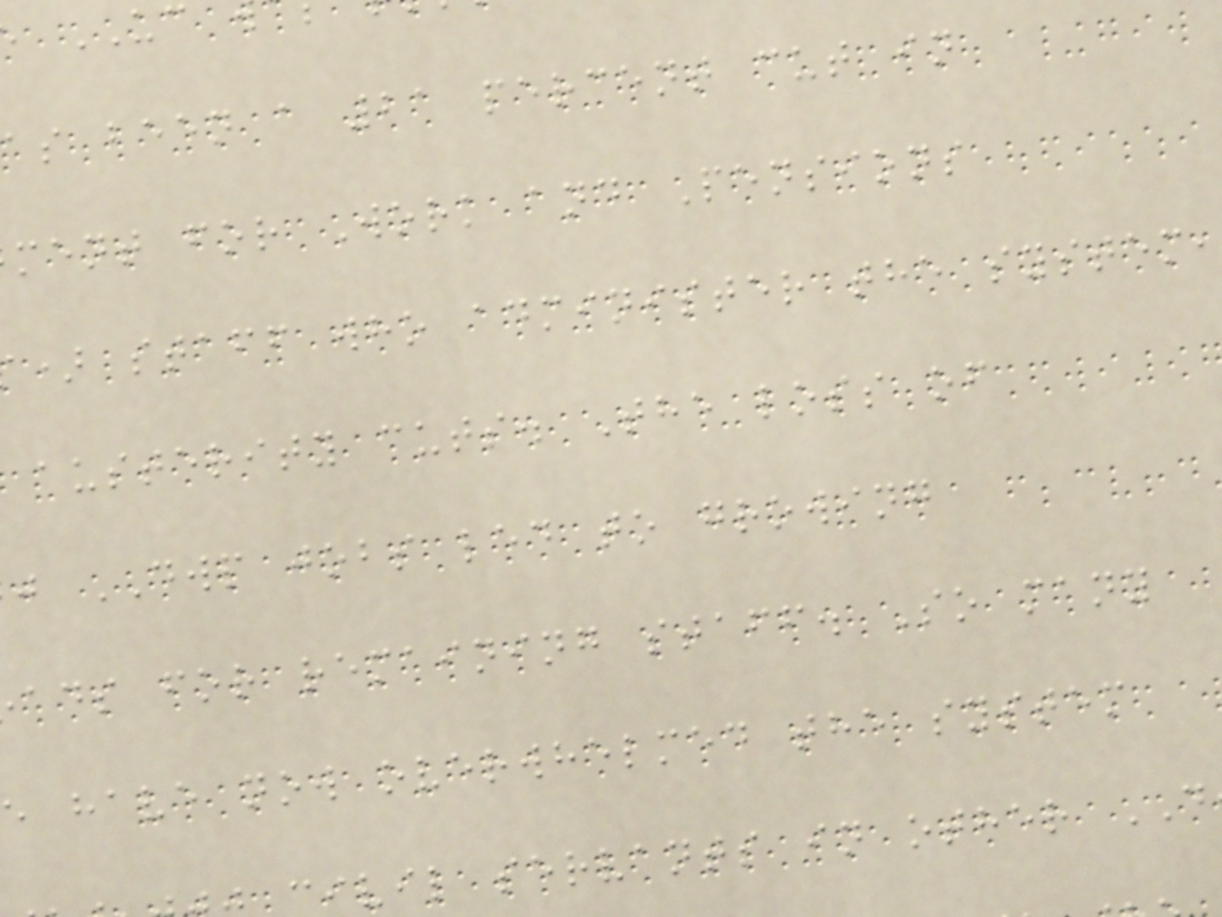as been a 21 percent cut in
ment for Work and Pensions
) staff who administer the system,
austerity cuts. The loss of
j DWP jobs led to growing
ads for remaining staff. So many
e have now overwhelmed the system
ivil servants in other
